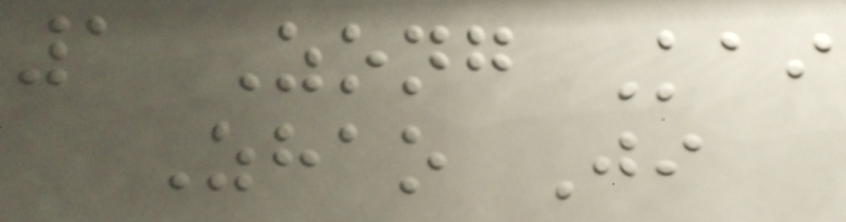1 Zong Kai
Zhao Ji
